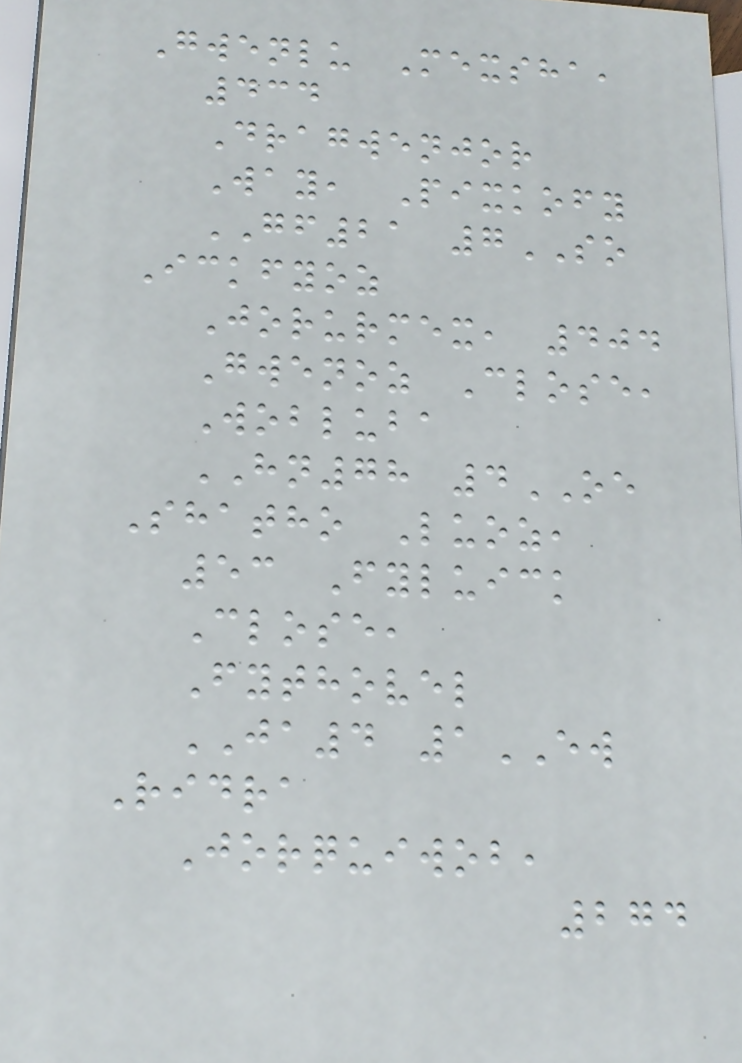Gwenlu Mexsha,
434
Dragwenjor
Way, Pixkofy
GF21 7SO
Ickfyoz
Jorurmex, 404
Gwenoz Close,
Wobluba
HN78 4OE
Shatho Luoz,
53 Fyluick
Close,
Fythovel
JA4 1EW
Ridra
Jorquiwob,
274
